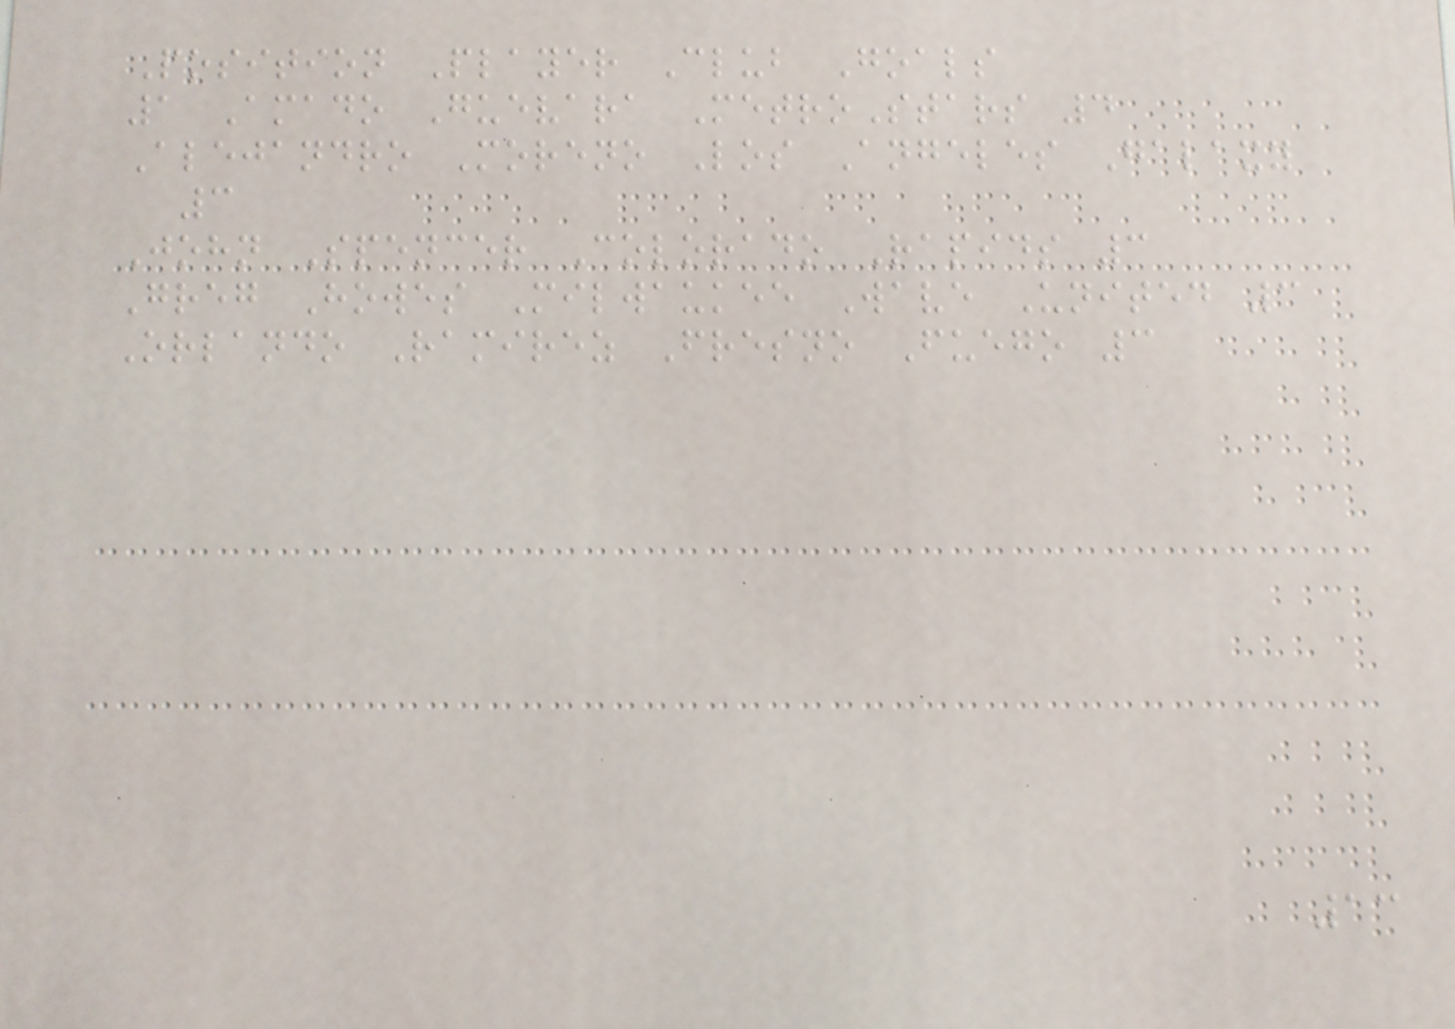Position Player Club Goals
1 Amado Guevara MetroStars 4
Alejandro Moreno Los Angeles Galaxy
3
John Spencer Colorado Rapids 3
Greg Howes Milwaukee Wave United 3
Orlando Ramirez Fresno Fuego 3
13
